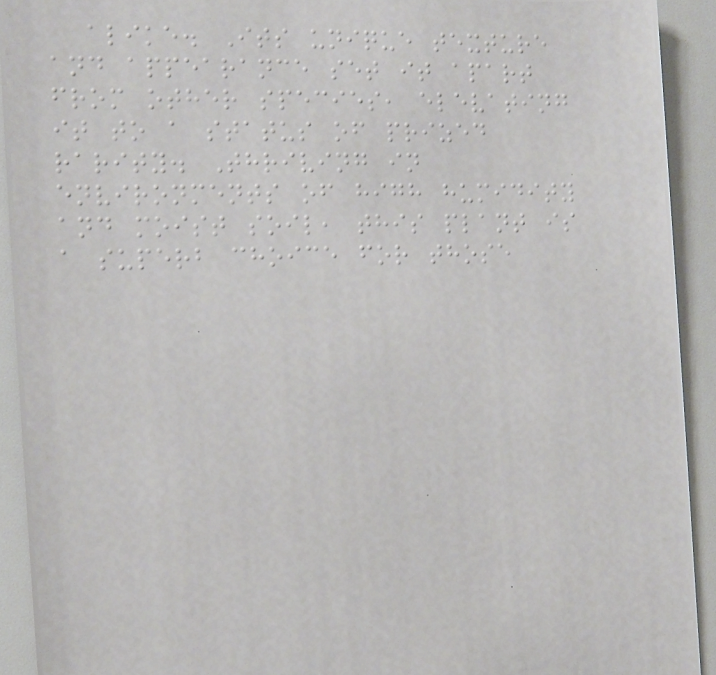alike. Its unique texture
and appearance set it apart
from other species, elevating
it to a status of prized
rarity. Thriving in
environments of high humidity
and moist soil, this plant is
a superb choice for those
